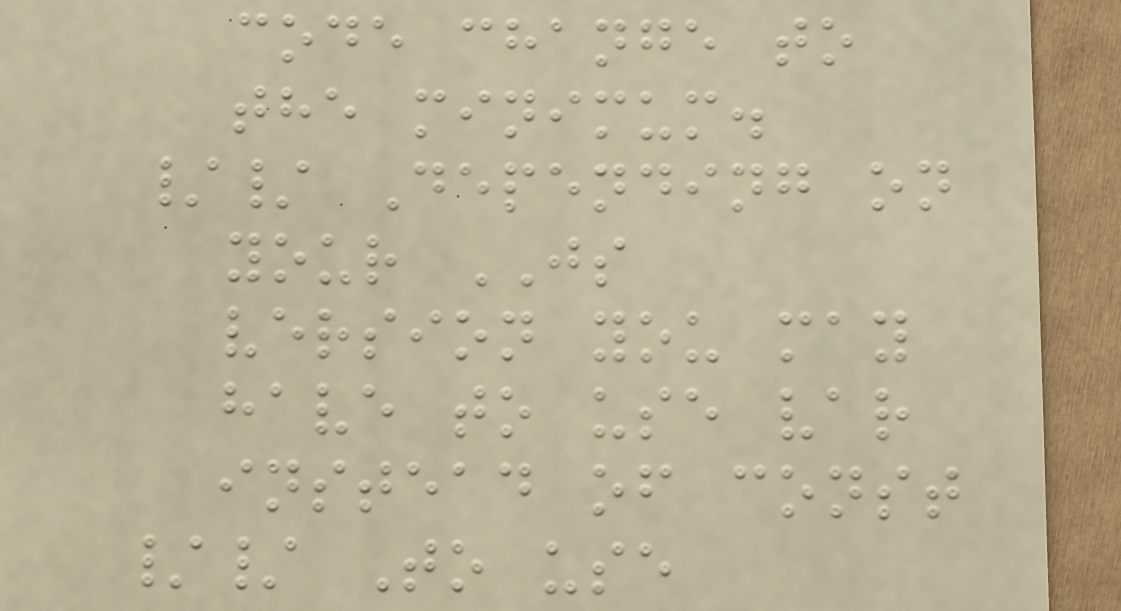code change to
the minimum.
// Depending on
your JS
version you may
have to use var
instead of const
// To use
